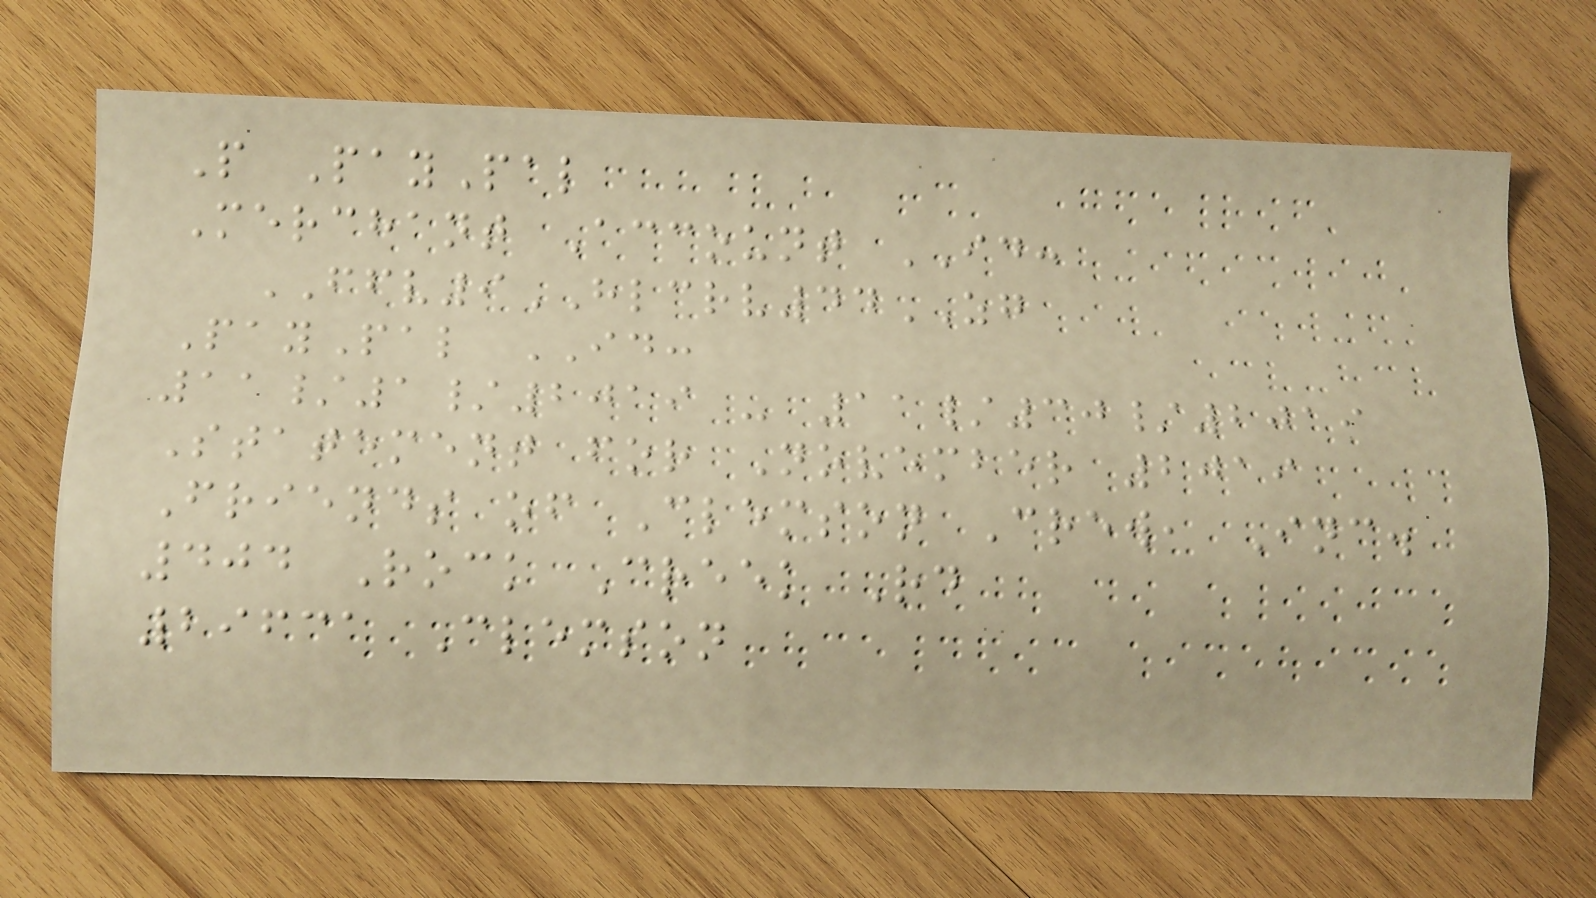P PayPal
Merchant Account ID:
FFV9HLCRV44ZG
PayPal ID:
11/1/2019 - 11/30/2019
Statement for November 2019
Friends of Clemson Crew, Inc.
404 Rock Creek Rd
29631 Clemson
